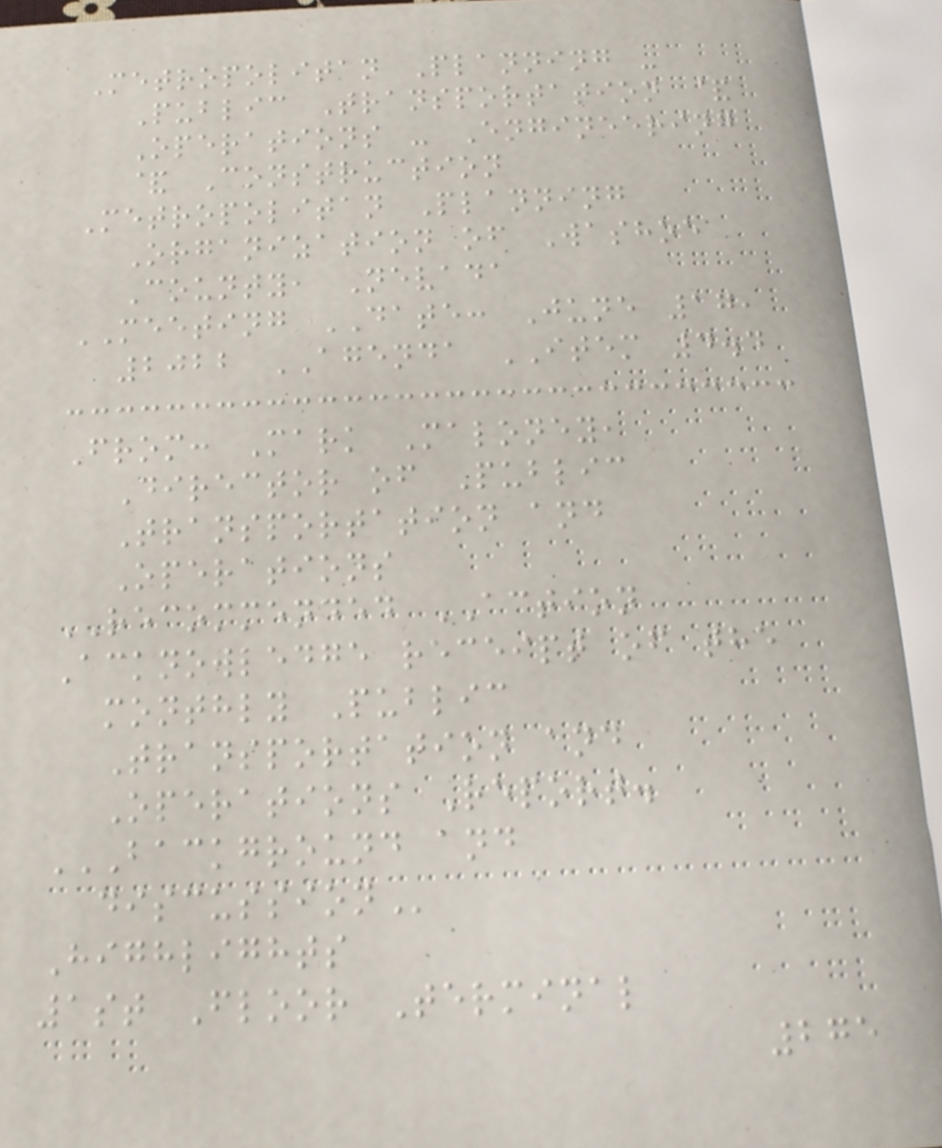Metropolitan Planning -
Public Transportation &
Operations - Engineering
& Construction
Metropolitan Planning
Organization of Washoe
County, Nevada
MEETING DATE: June 17,
2022 AGENDA ITEM 4.4
From: Mark Maloney,
Director of Public
Transportation and
Operations
RECOMMENDED ACTION
Acknowledge receipt of the
monthly Public
Transportation and
Operations Report.
BACKGROUND AND
DISCUSSION
Highlights
1st Floor Terminal
275
